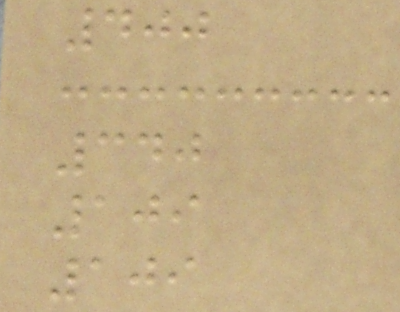400
340
109
109
